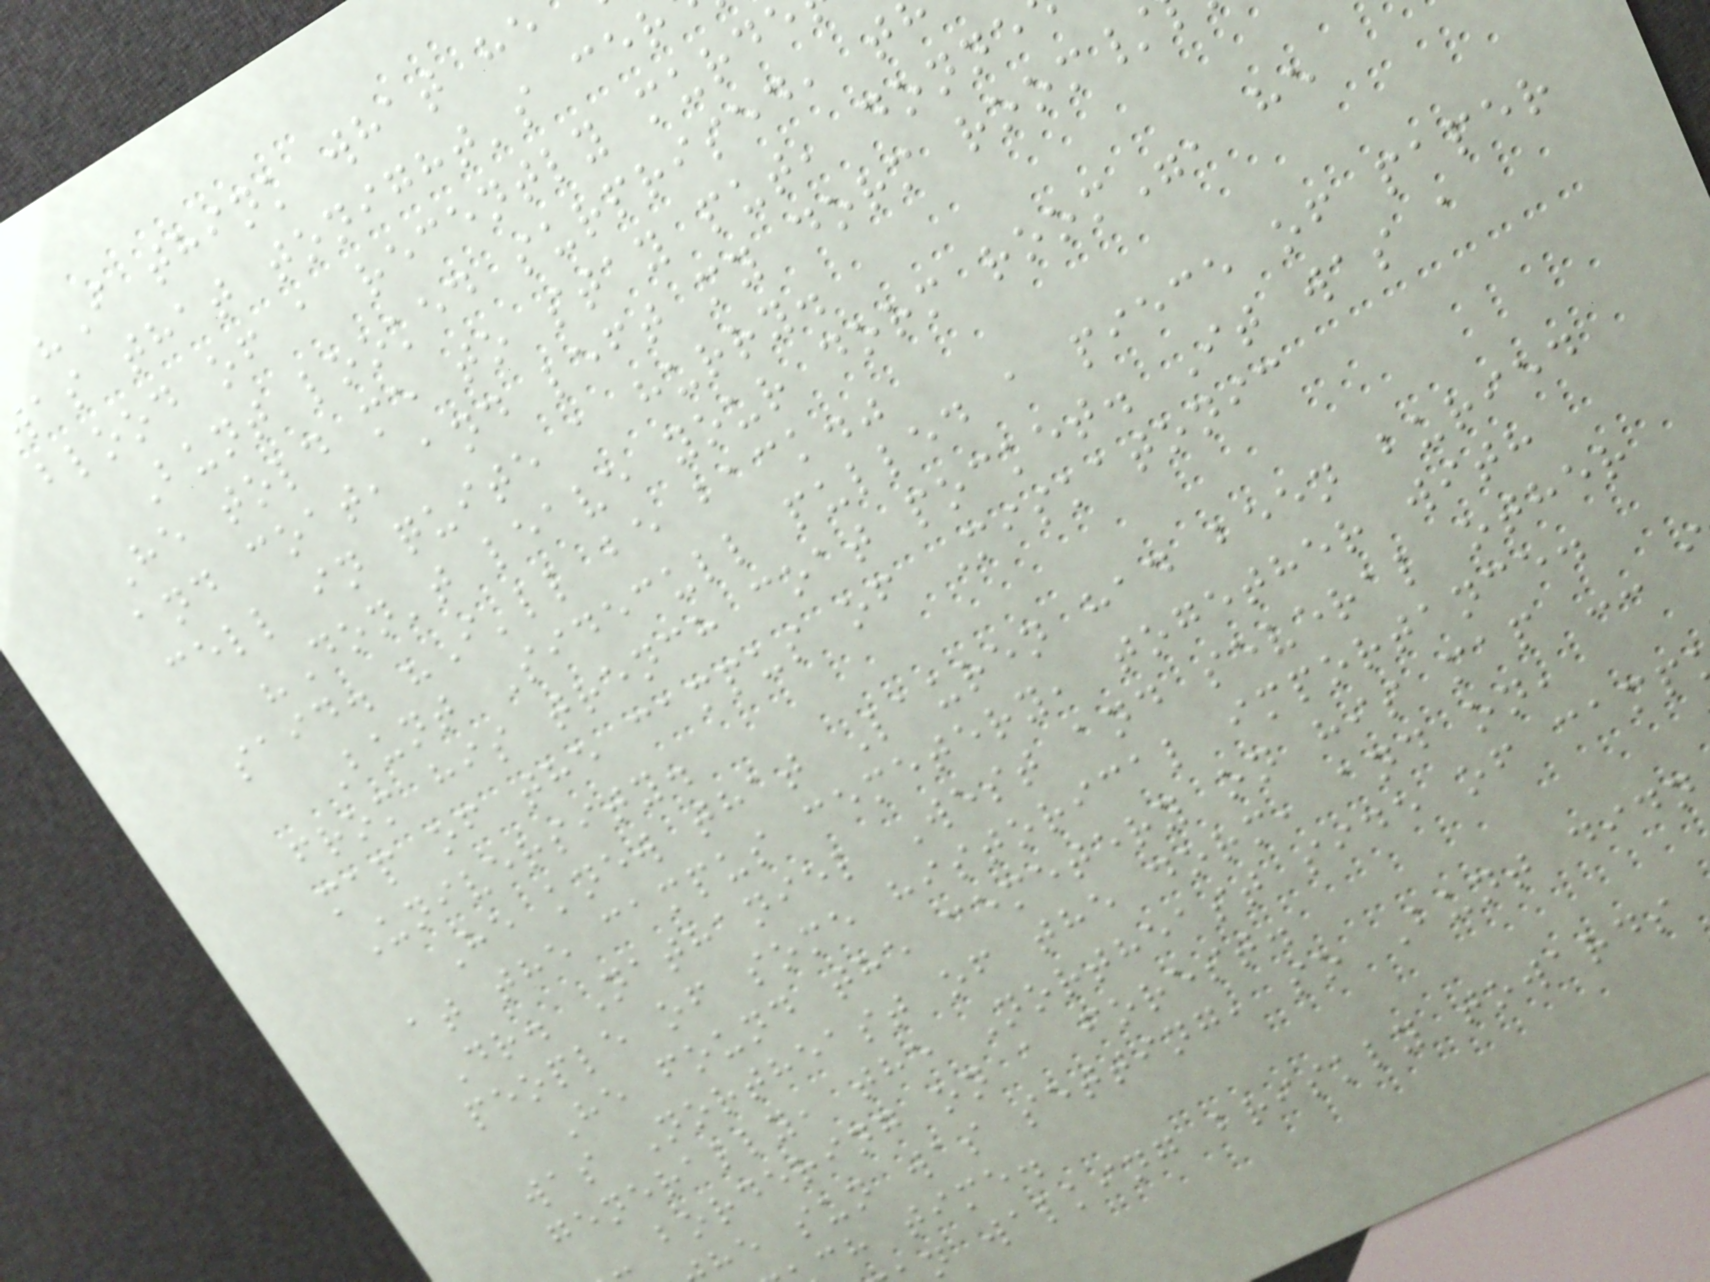"I think what he
was that tonight's cer
blood of a recently murd
Bunt looked surprised, t
He told me to stay put, donne
and coat, and left my dorm room/
cell in quite a hurry.
"Don't leave your dorm room", he
said. "I'll be back."
Bunt Sidecull pulled a piece of paper
from his trench coat pocket. It was a
map of the campus of Miskatonic
University.
He knew that Lauren had been buried
at the campus cemetery, together with
Dr. Nathaniel West and several other
people of some historical importance.
He found the cemetery on his map --
was Northeast of the dorm, and on,
generally, the Northeast side of camp
- bordering on a forest.
he sun was setting, so Bunt didn
ch time.
n walking briskly towards
